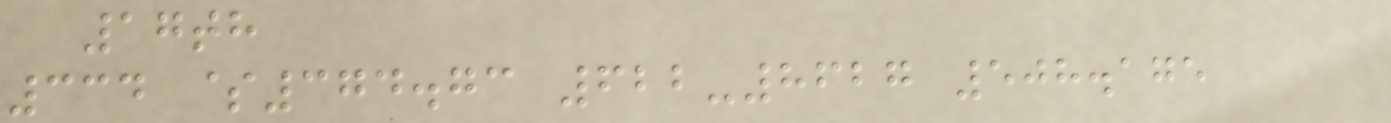17th
334 $374.73 622-8627 508.175
